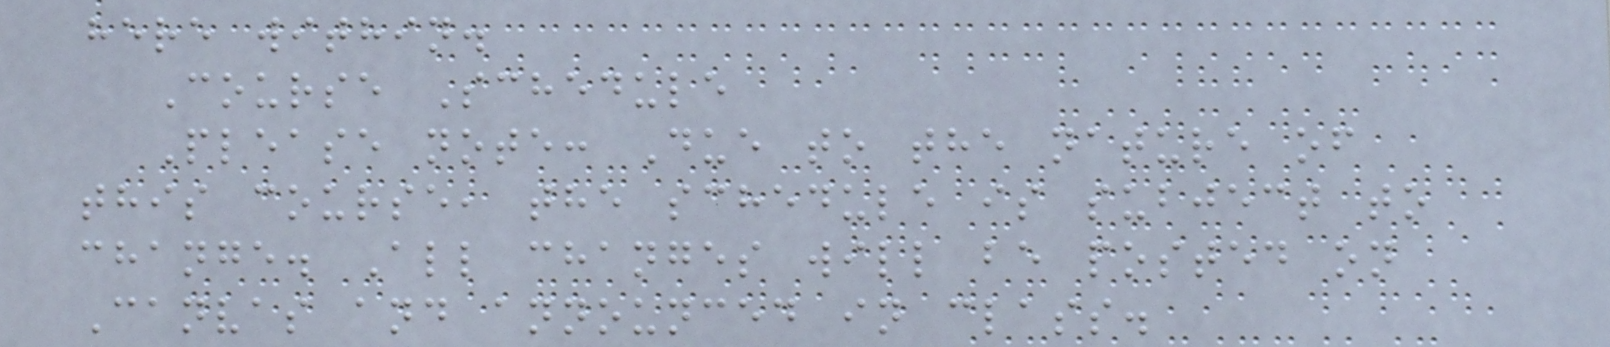here within.
Course Schedule
Please note: Due to the nature of
this course, the schedule is subject to
change. All changes will be posted on
Canvas and announced in class.
